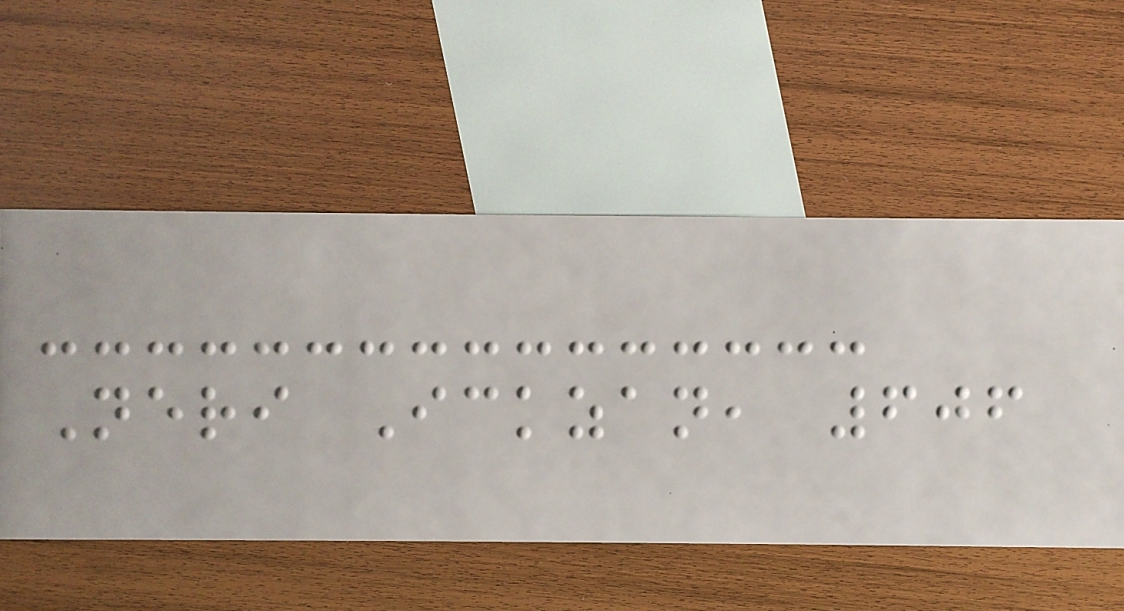Neri Ickzan, 606
